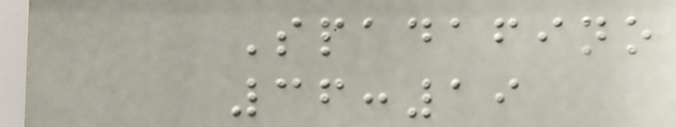Spadafino
36:19
